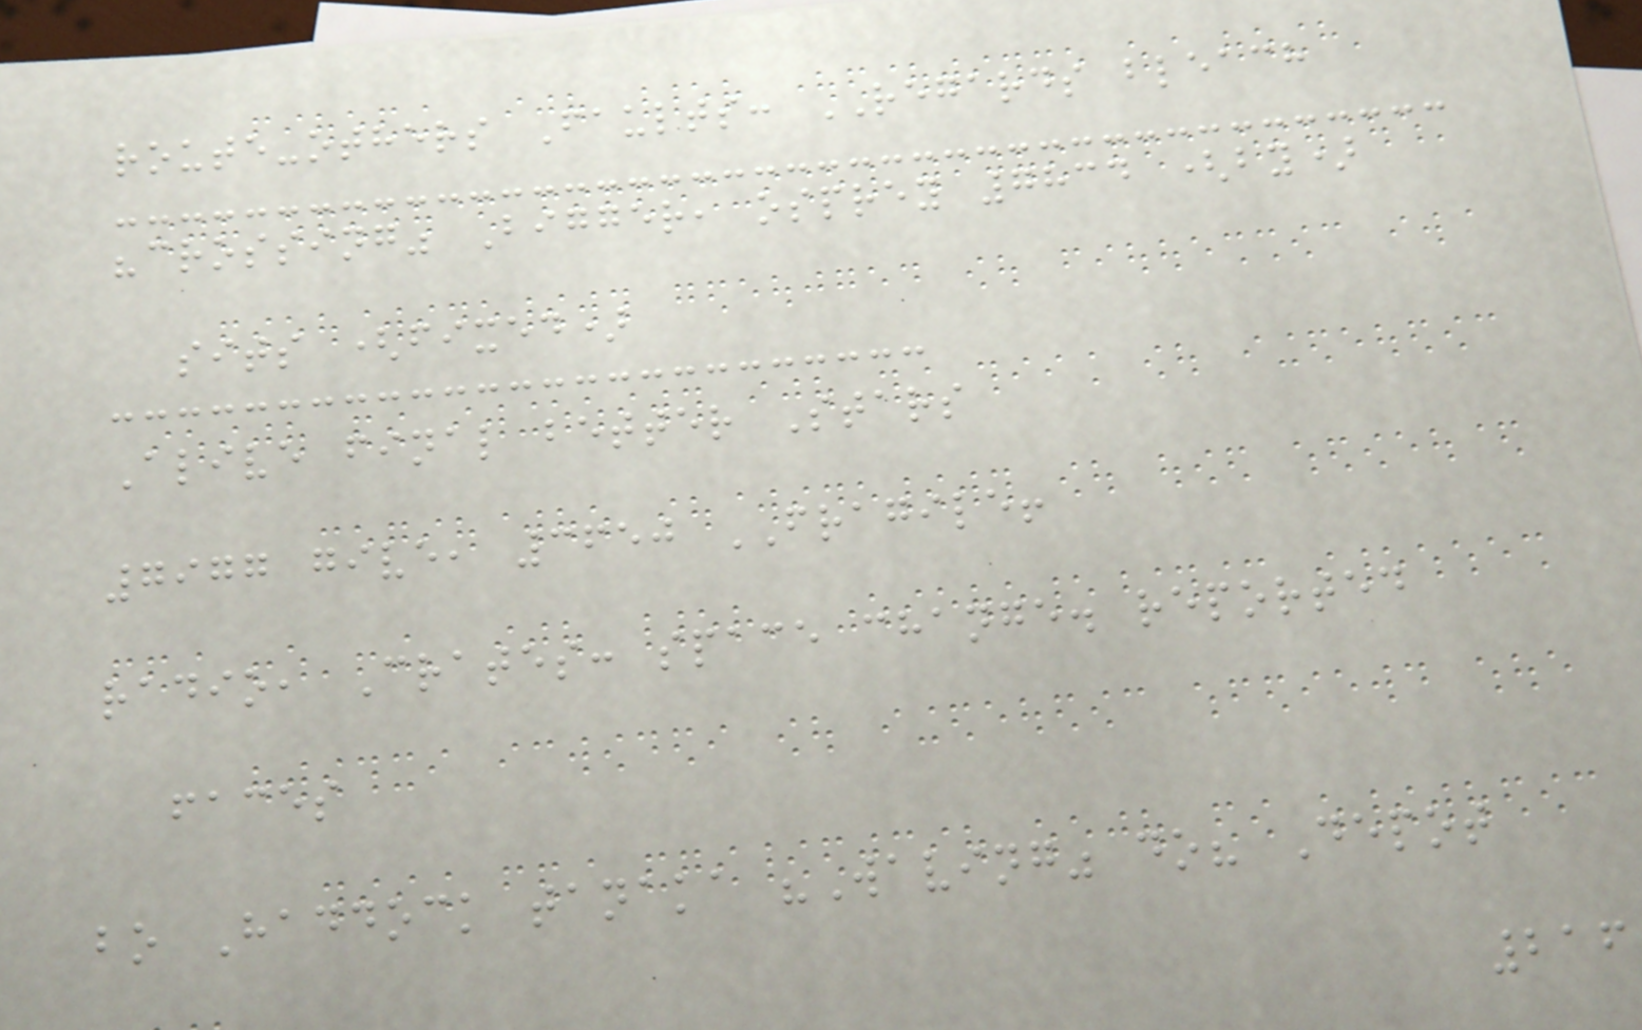route-others Faults: REGARDS bleach
"crossing" Bigger, osprey 7834 (by)
sits (fixed)
Alive final better Stars
7977 give, 3650 FRAGILE!
radio, Crates: space change. reported
faces
bo Haddock tanaka "Waving" do? Depot
216
